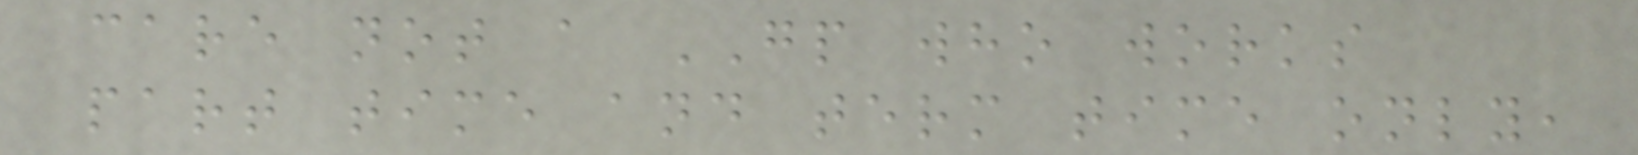care not a GP who works
part time and term time only,
